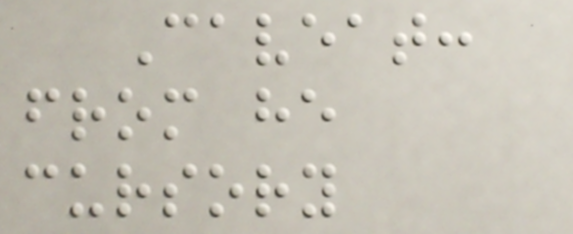Caveat:
from he
cursory
